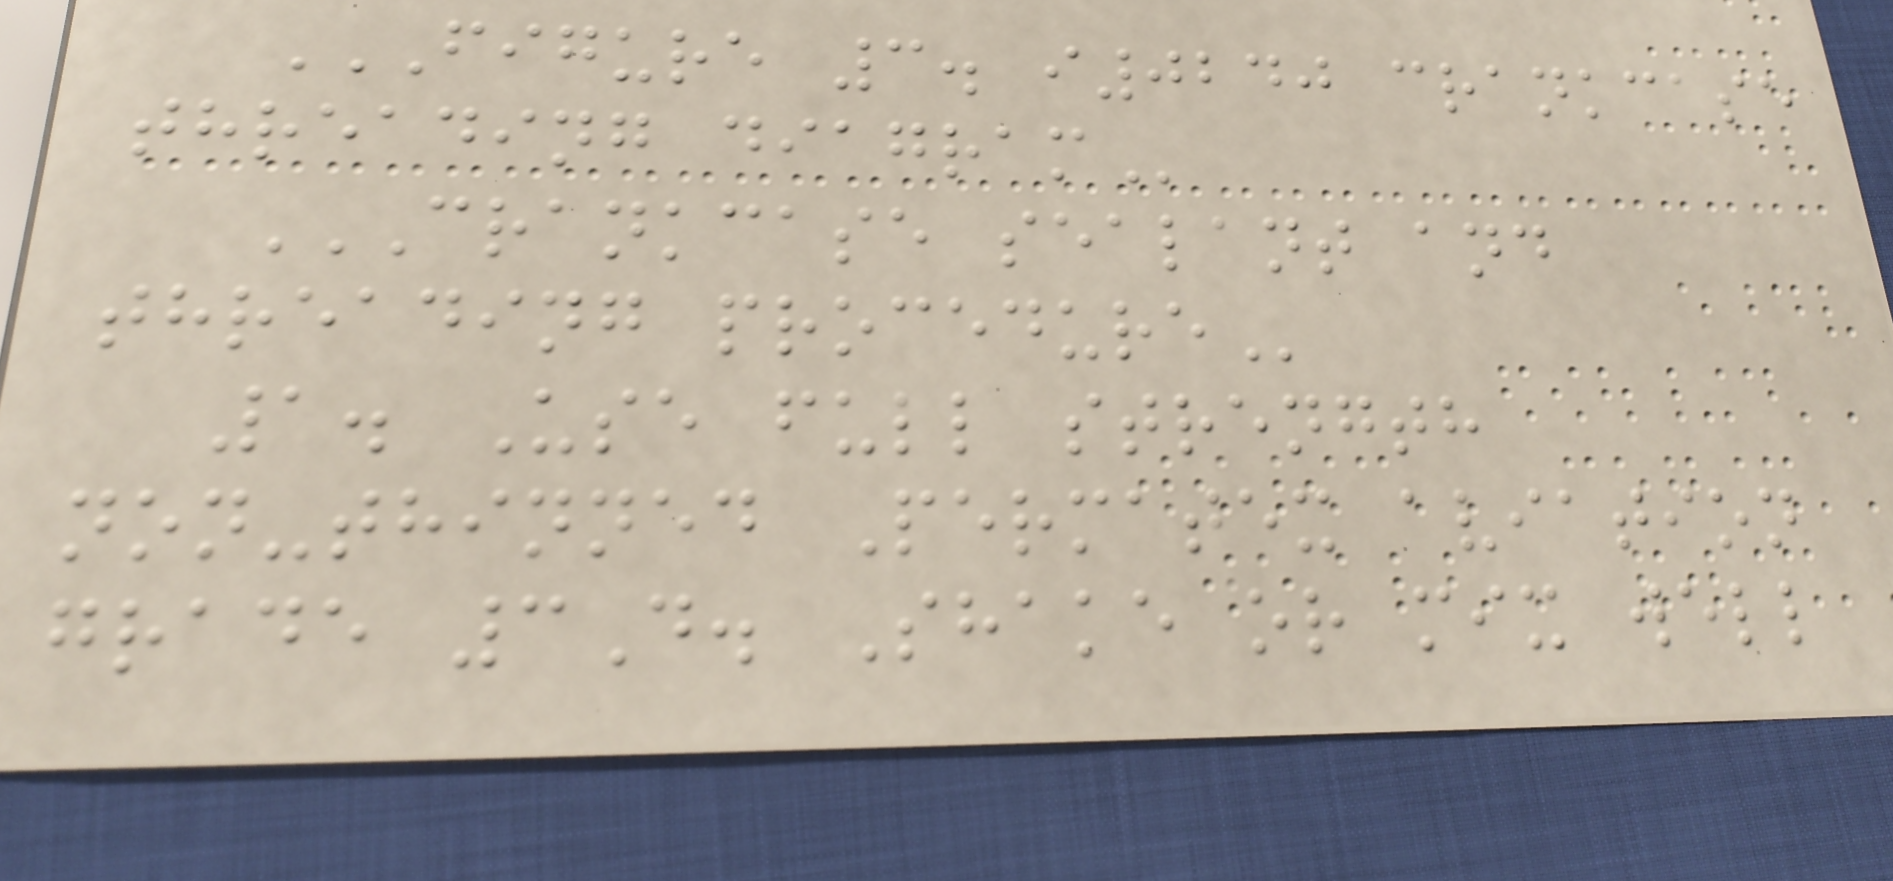FIGURE 3. I0240 CRANKCASE
THREADING DIAGRAM
CRANKCASE SEALANT AND
THREADING PROCEDURE
1. Use full strength
non-thinned Permatex aviation
grade 3D. Shake or mix well
